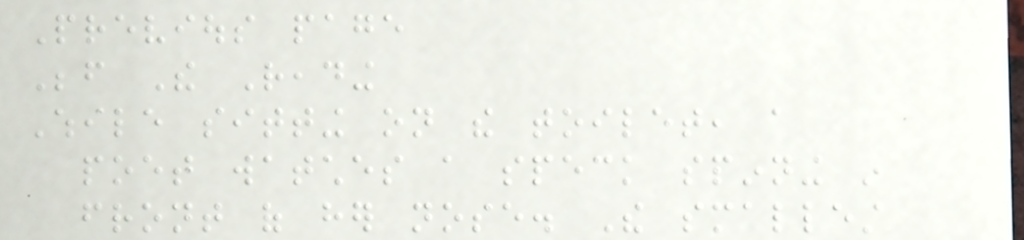Previous page
Before The Reading
While sitting on the toilet, a
poet watches a speck spinning in
front of her nose. The smallest
